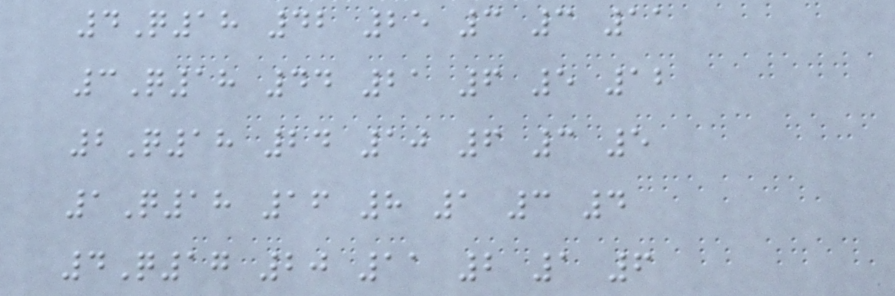4Q18 42 25 3 3 11
3Q18 44 21 6 5 12
2Q18 24 10 6 3 5
1Q18 16 8 1 3 4
4Q17 20 11 2 1 6
